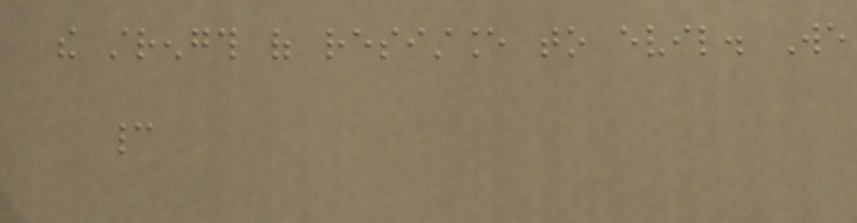the strength of resistance to evil. We
cannot
